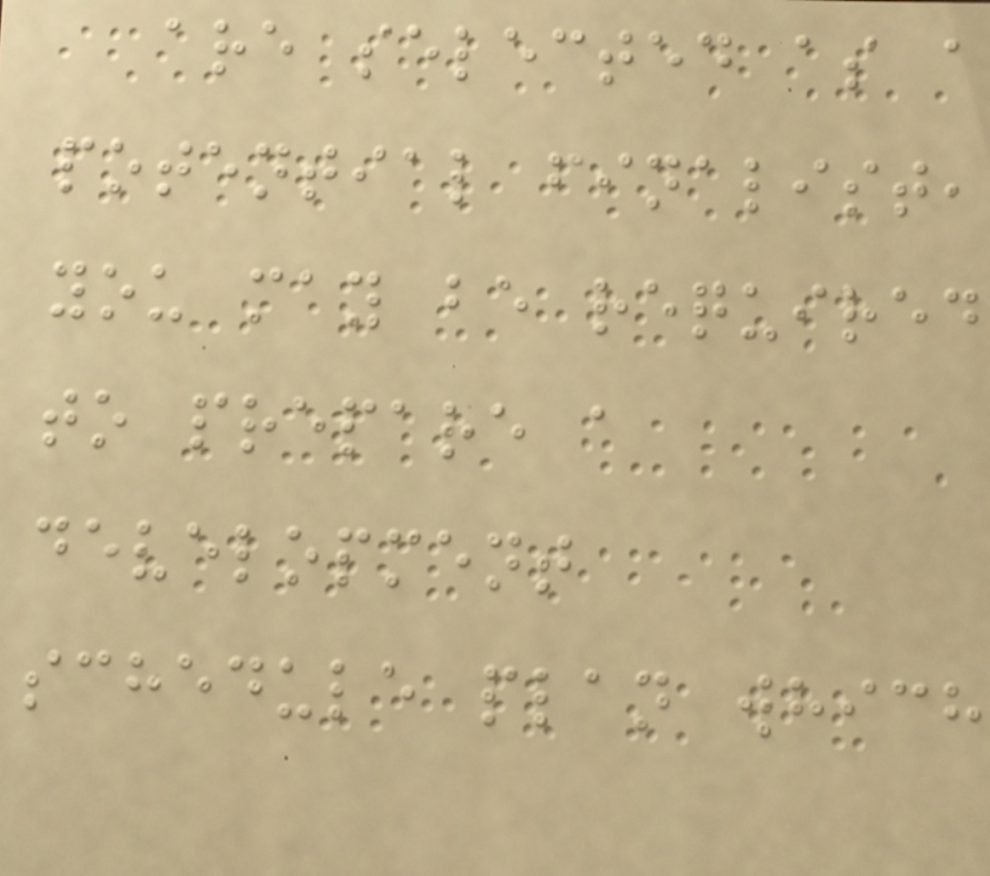are selected as a
potential finalist,
you may be required
to prepare a
development
schedule plan which
